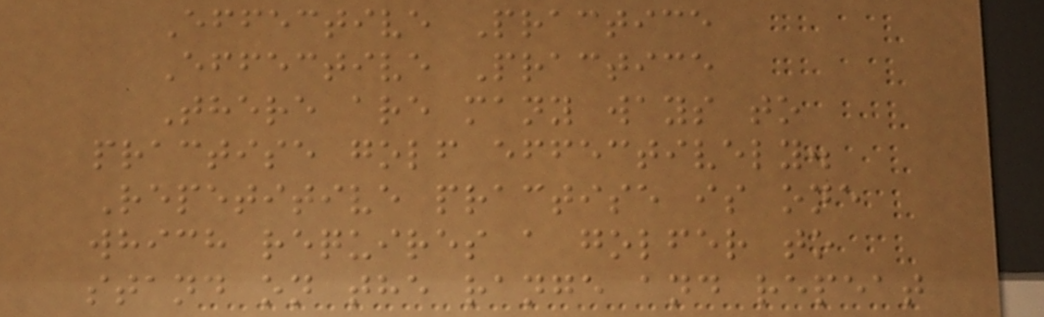Effective Practice
Effective Practice
There are many ways to
practise golf effectively.
Repetitive practise is one
which requires a golfer to
stand on the range and repeat
